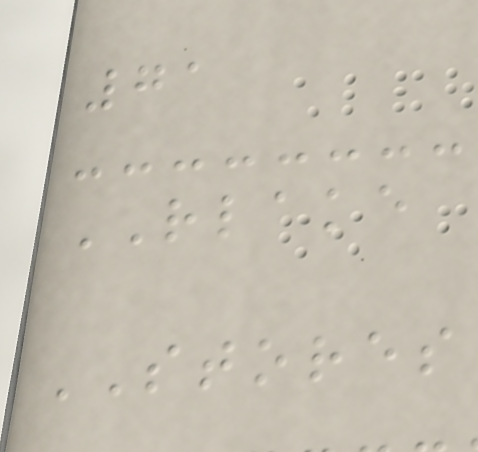71
RLAKE
STORES
